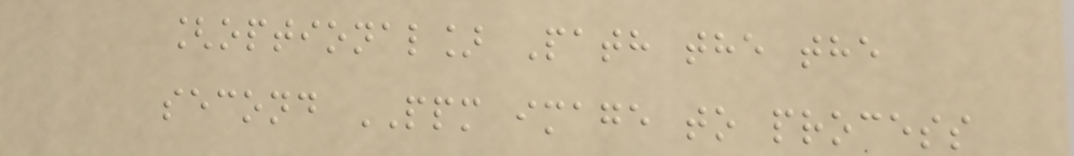[optional] Path the the
second PPM image to process
